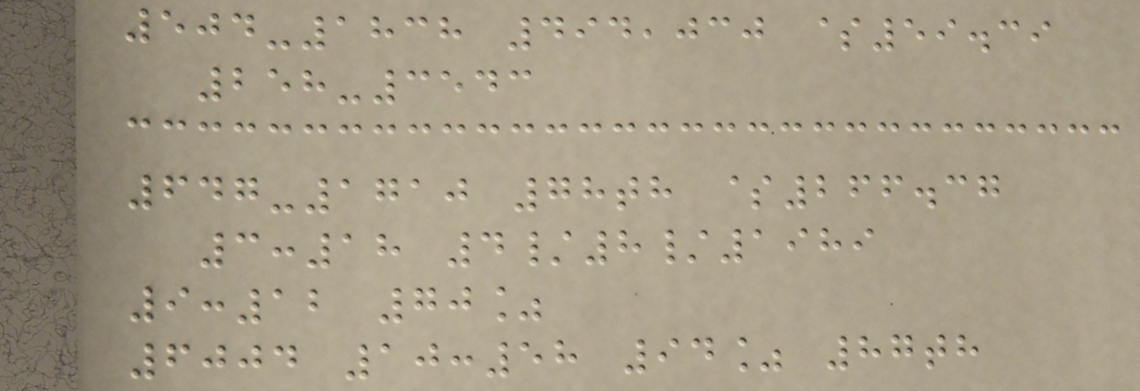504-1838 494,030 $59.39
258-3543
647-1710 78th $266.37
3:18 4/8/1989
9:12 70%
6004 10:58 94% 87th
